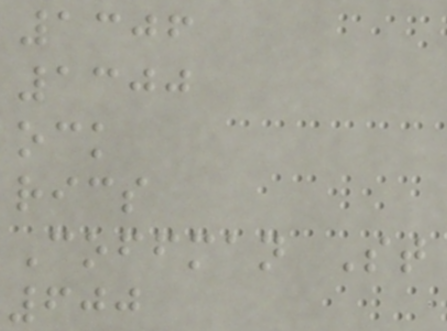1306
1300
ock
rics
Coffman St
600
